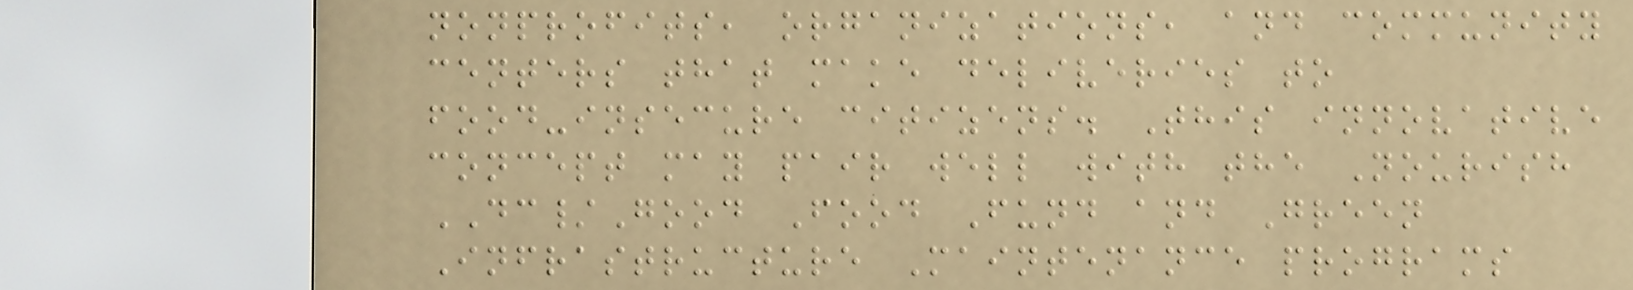nonprofits, organizations, and community
centers that make deliveries to
food-insecure citizens. This innovative
concept may pair well with the Nourish
DC/Good Food Fund and Green
Infrastructure Maintenance programs
